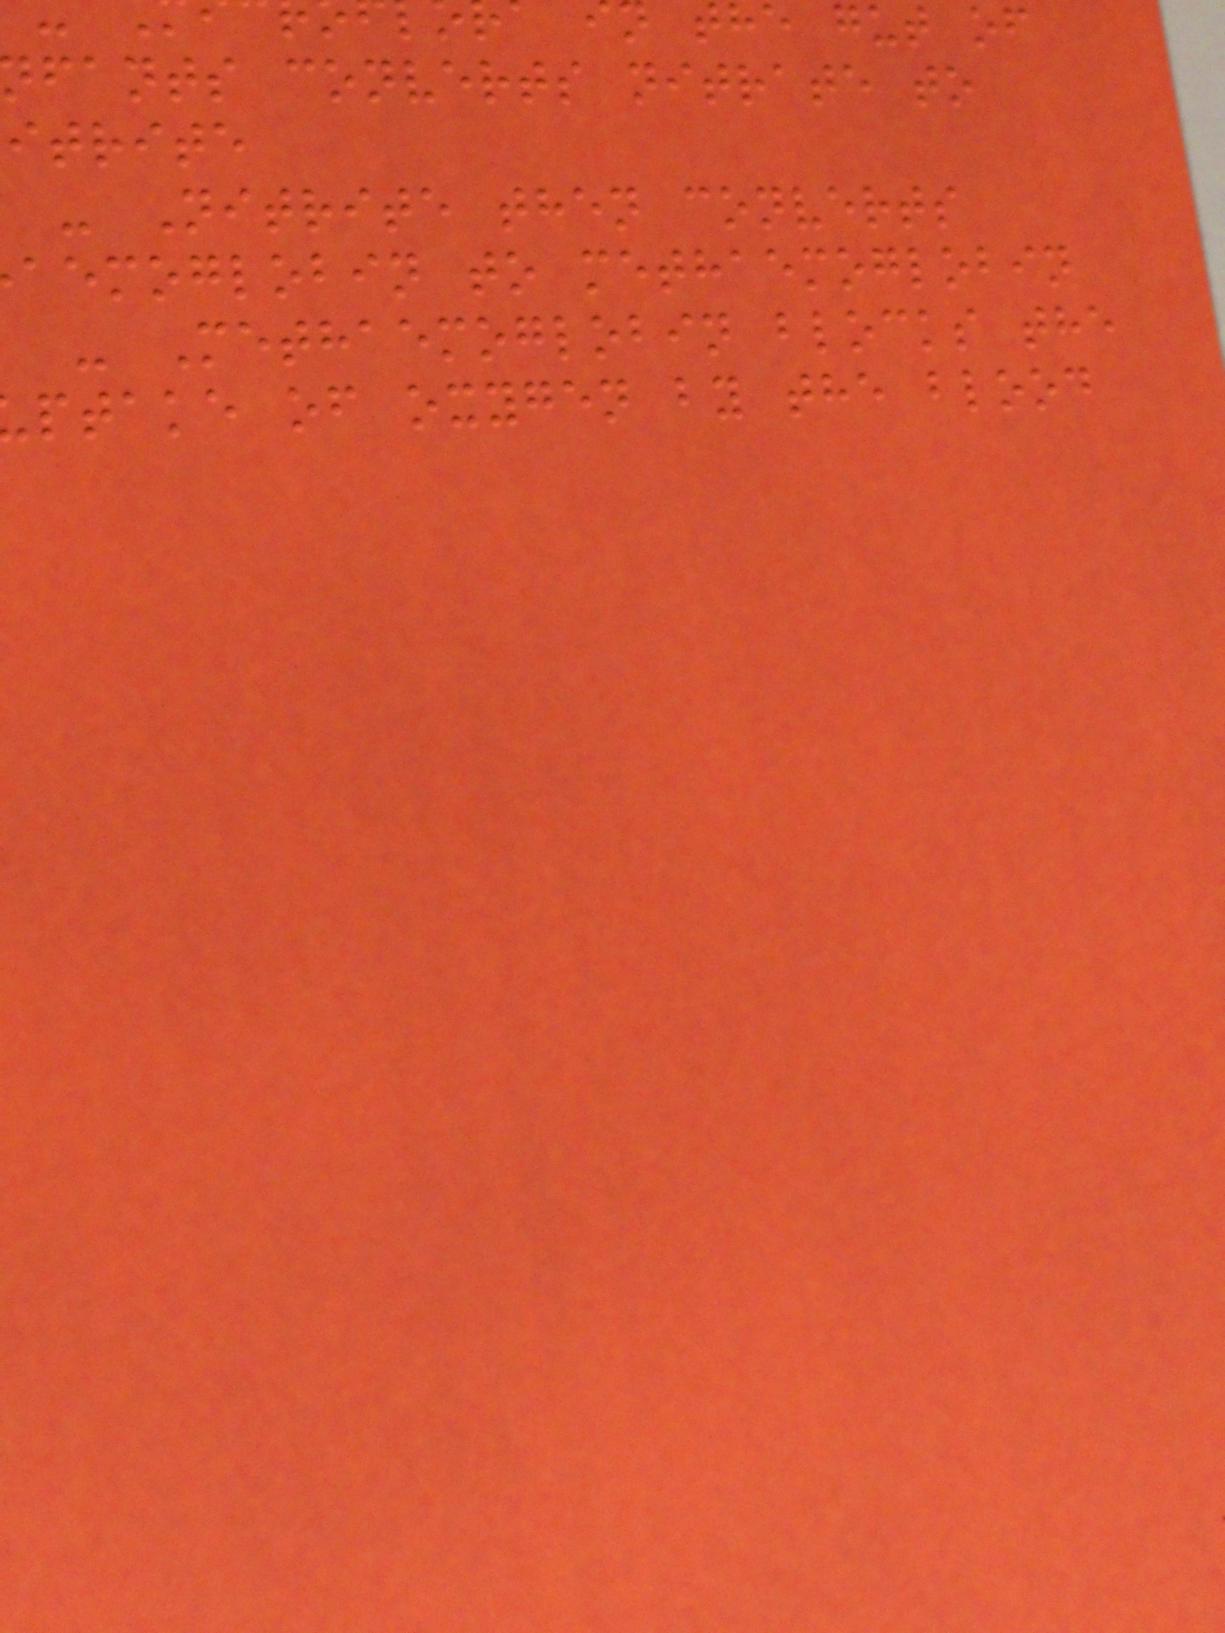the gut of
fants converts nitrate to
itrite
- Nitrite then converts
aemoglobin to methaemoglobin
- Methaemoglobin blocks the
ptake of oxygen by the blood
